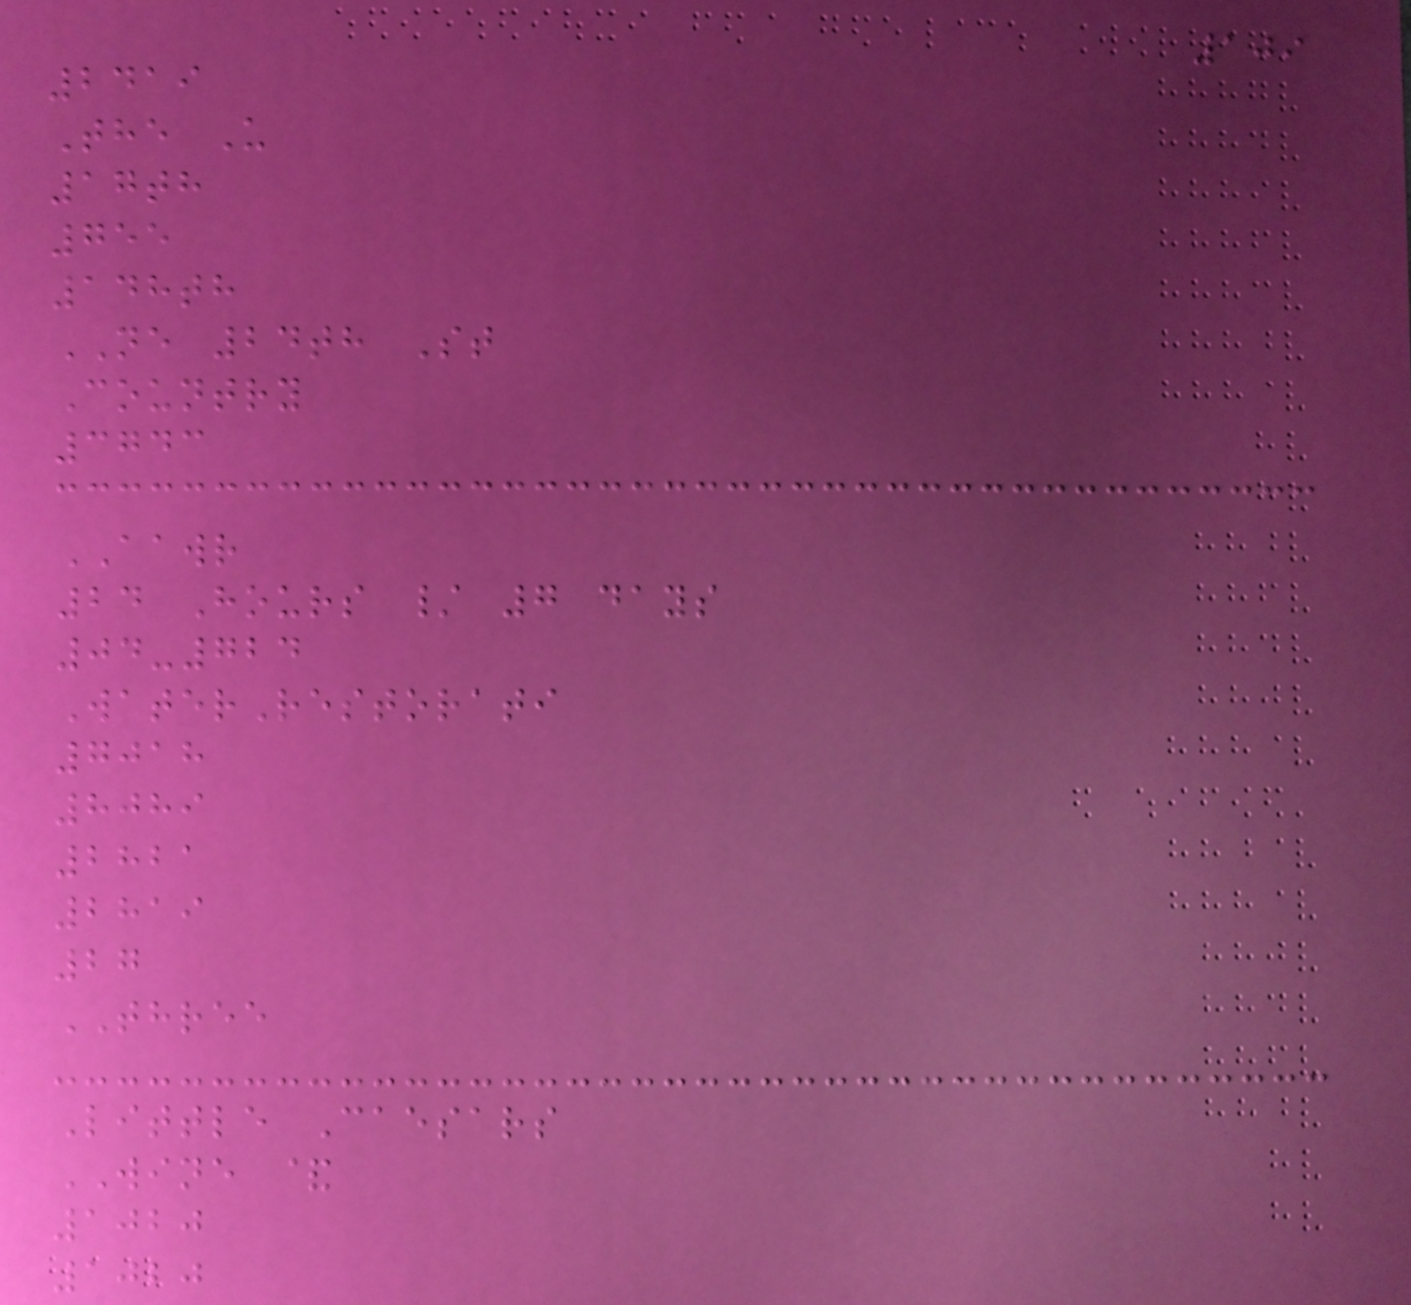109
2419
The U
17th
755
148th
NE 24th St
Country
3743
AAWR
24 Hours / 7 days
04-724
WaterRestorati
7018
8089
2821
2819
27
THREE
Little Caesars
WINE &
1020
1020
